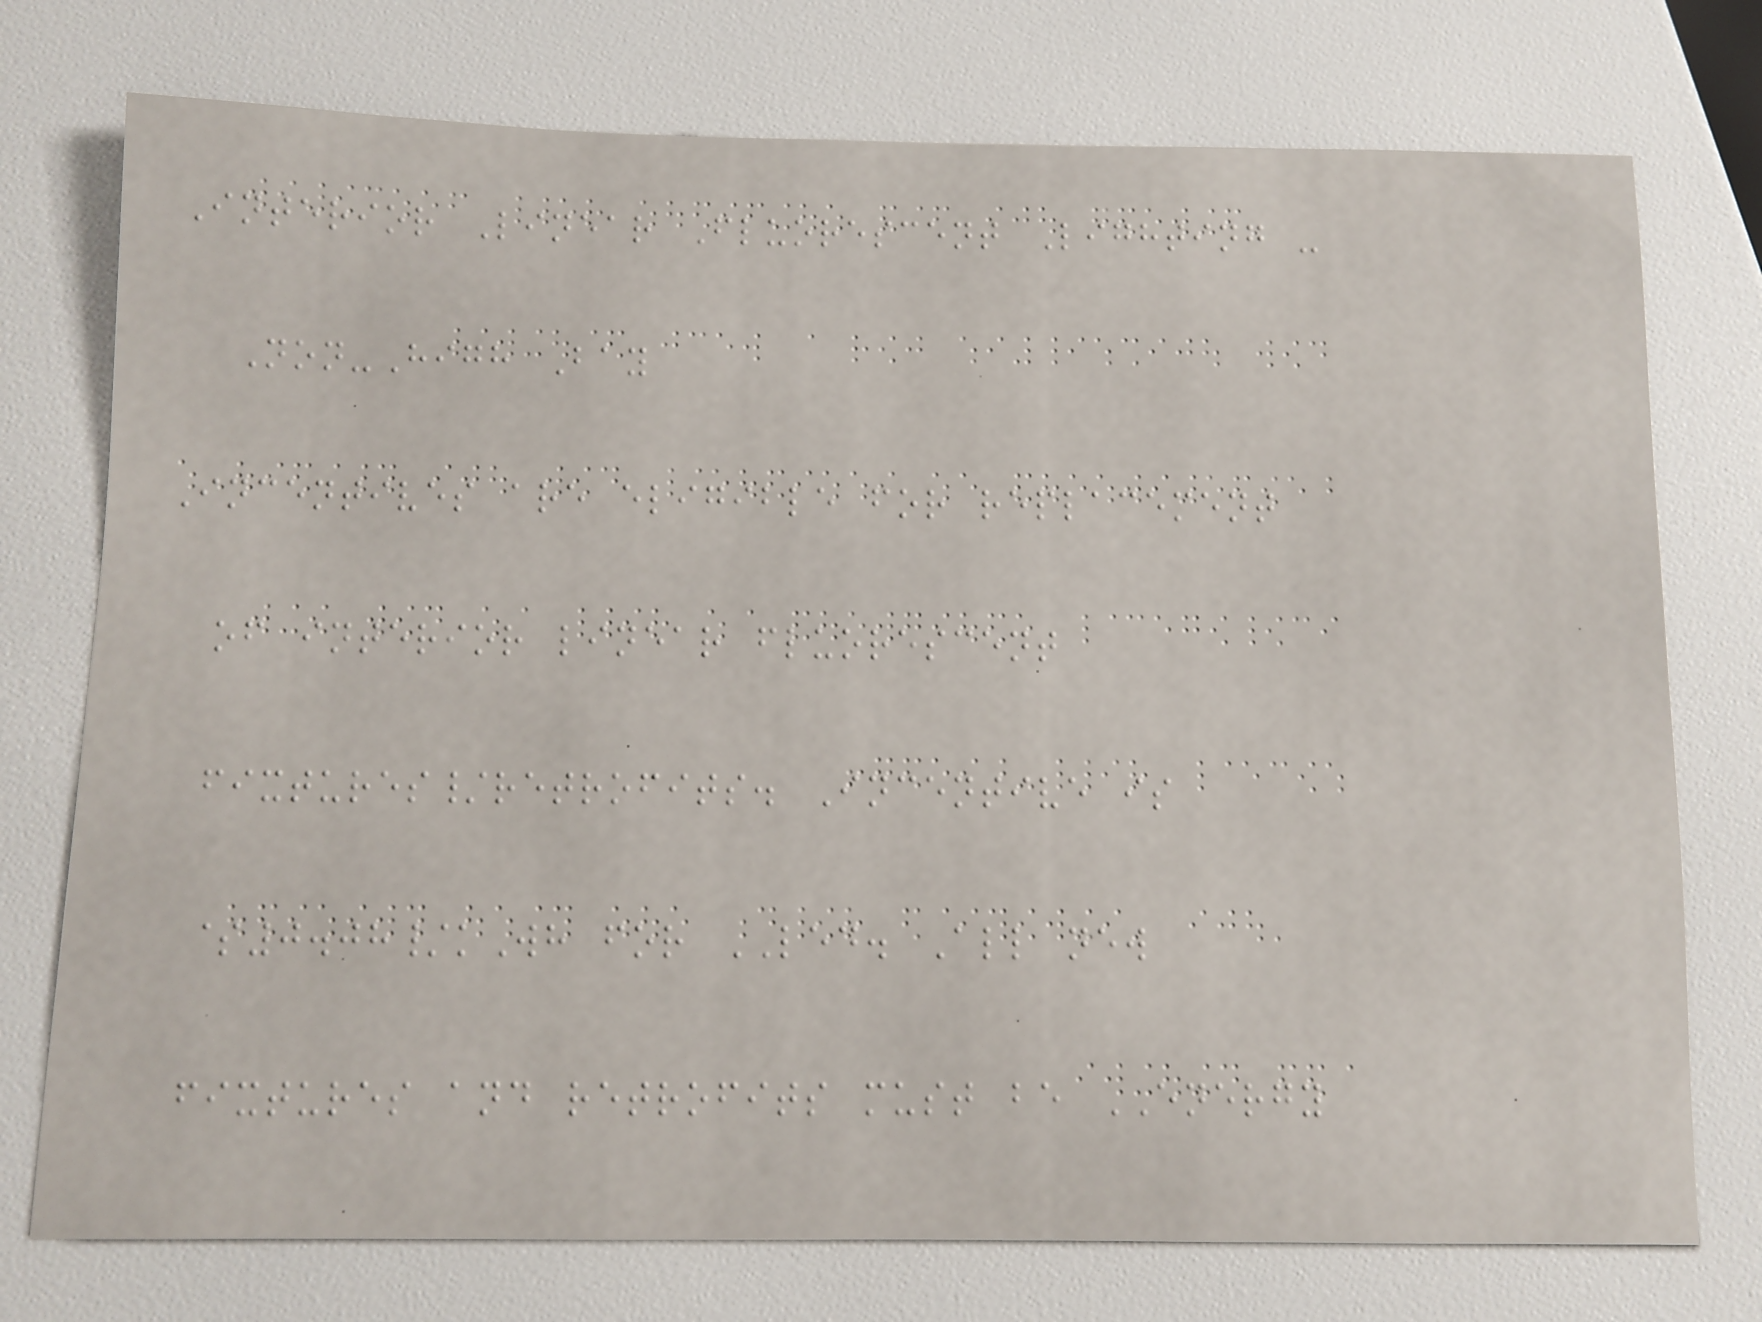Interior Linear Fluorescent Lighting -
Non-High Bay
Incentives are eligible for replacement
of interior linear fluorescent
fixtures/retrofits. Incentive is
$0.08/kWh for LED. All new
fixtures and retrofits must be ENERGY
